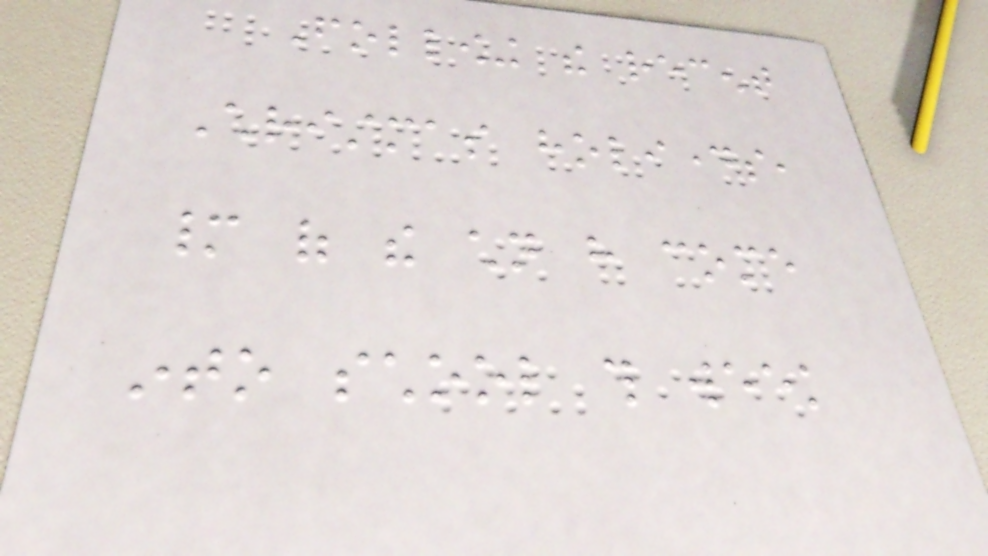Following the recent
Christmas holidays,
many of the children have come
into school this week
